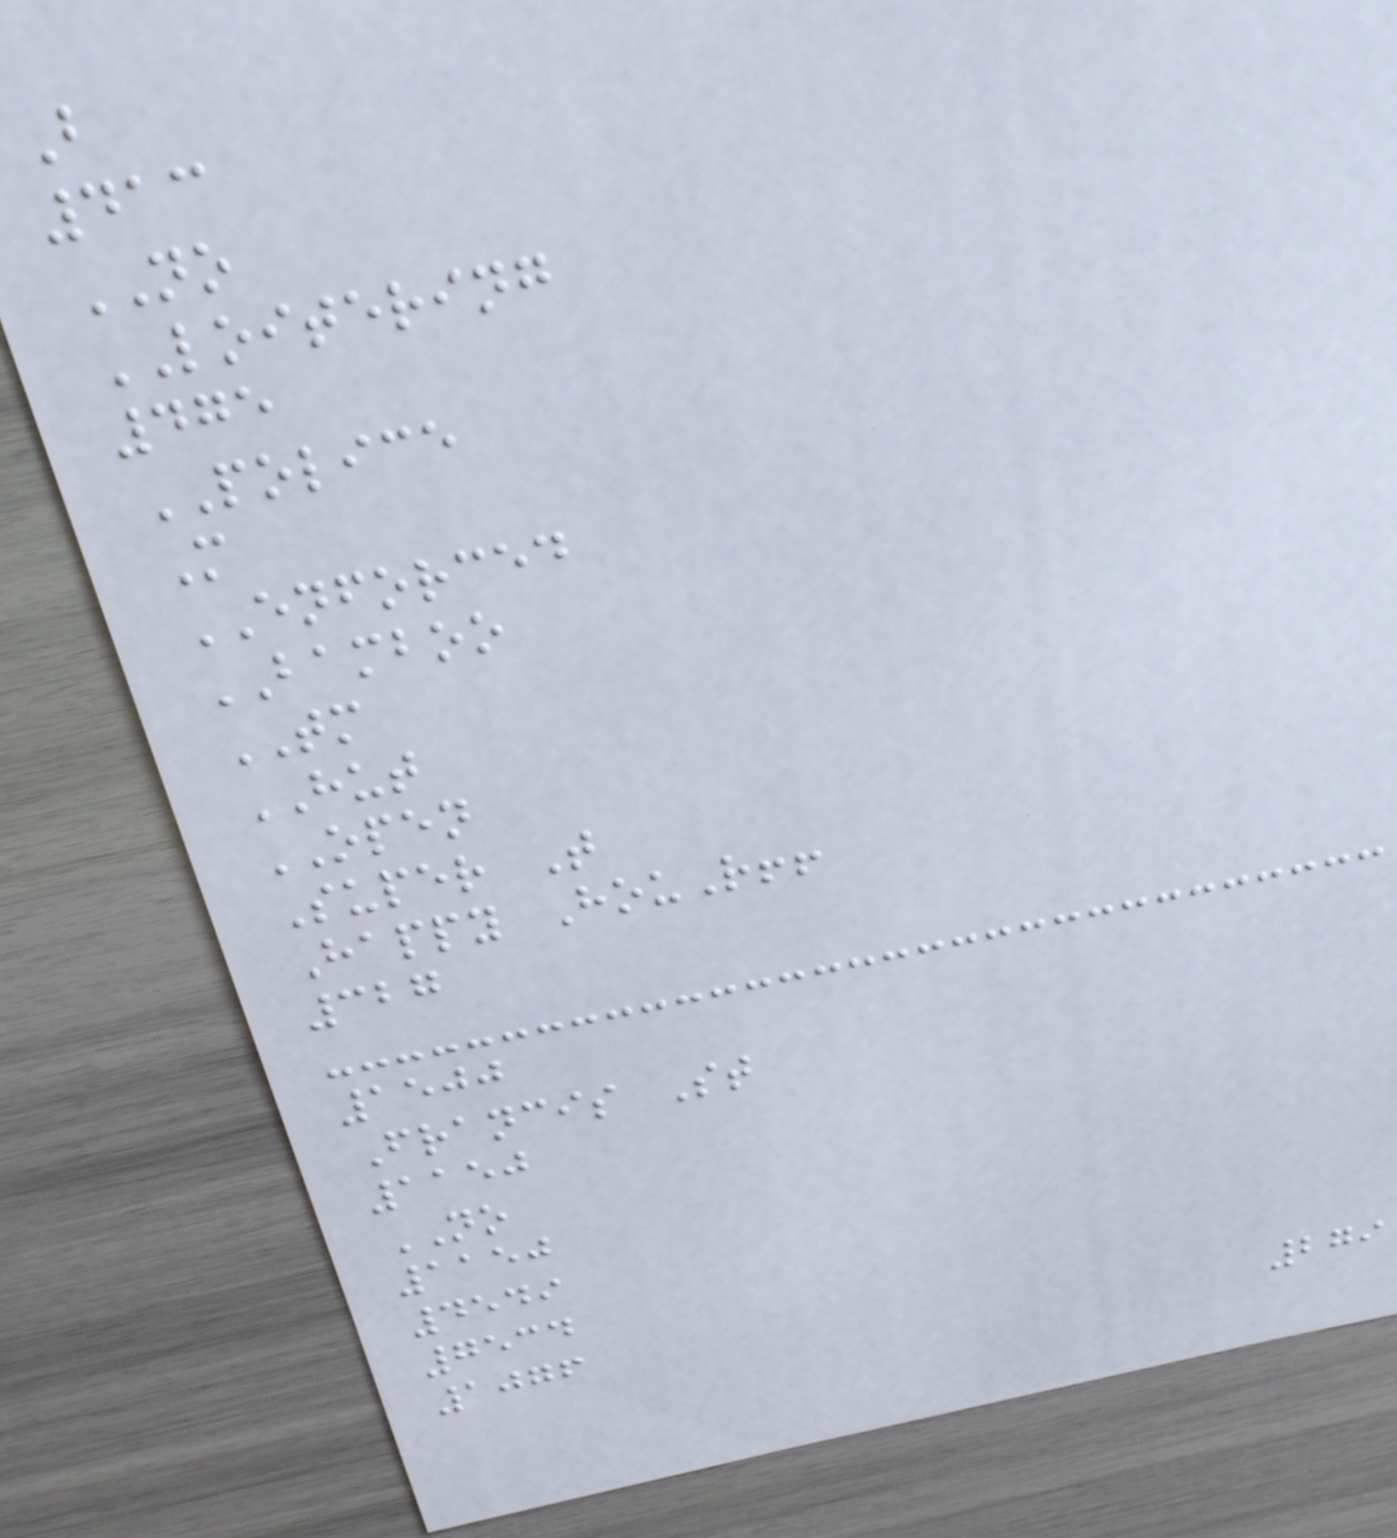B
413
NO
LOITERING
475
POLICE
M
ENFORCED
BAMBOO
TM
HUT
OPEN
Super T
Happy HouR!!
327
1500
Francis St
1150
NO
1150
4549
7534
1076
279
